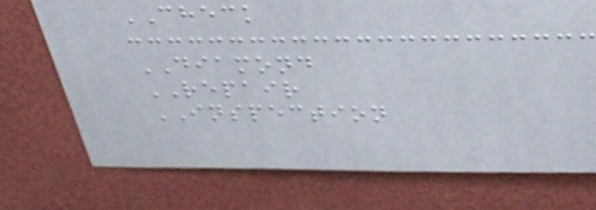CHECK
DIAMOND
REPAIR
INSPECTION
